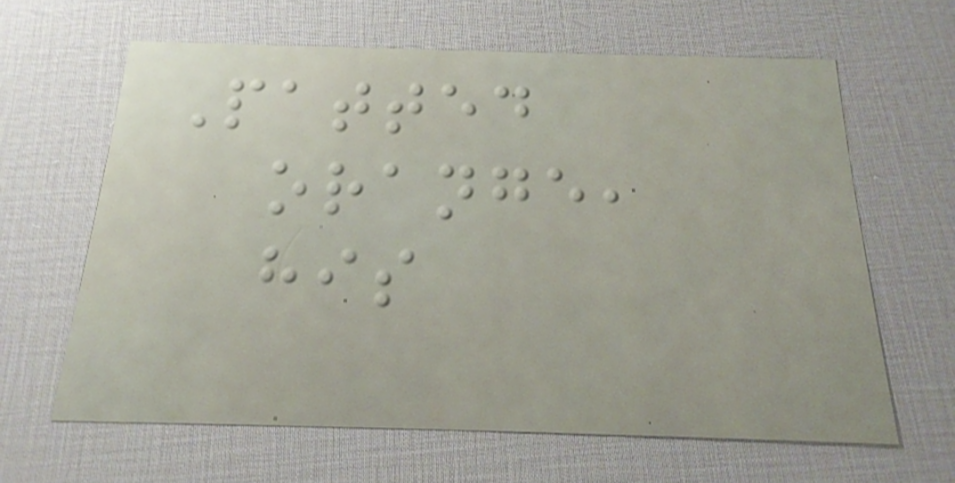Patted
orange,
his
